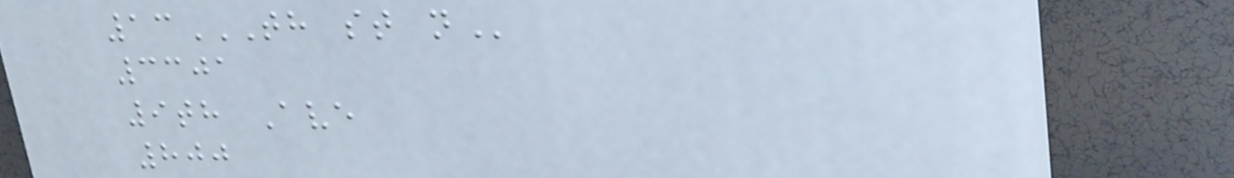13TH ST N
3301
9th Ave
800
